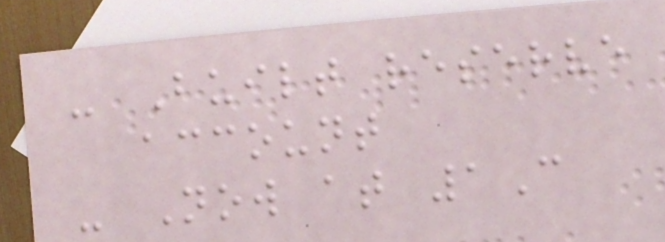- Built reserve
account
- Now at 1C
